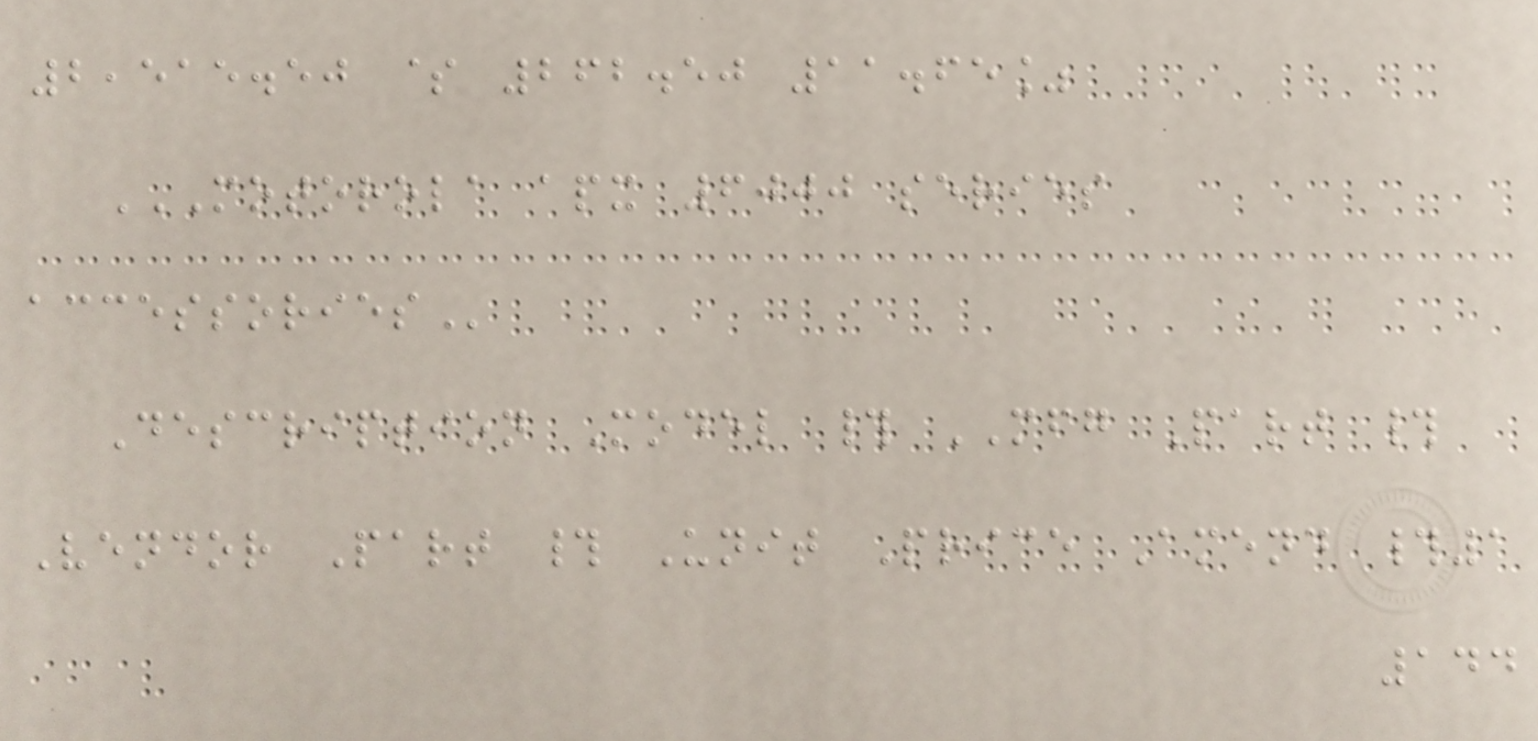2,515.50 $ 262.50 11.65%
MOTOROLA APX 6000 SERIES
ACCESSORIES
Description Model # MFG Part #
Vendor Part # Unit Price Amend #1
144
